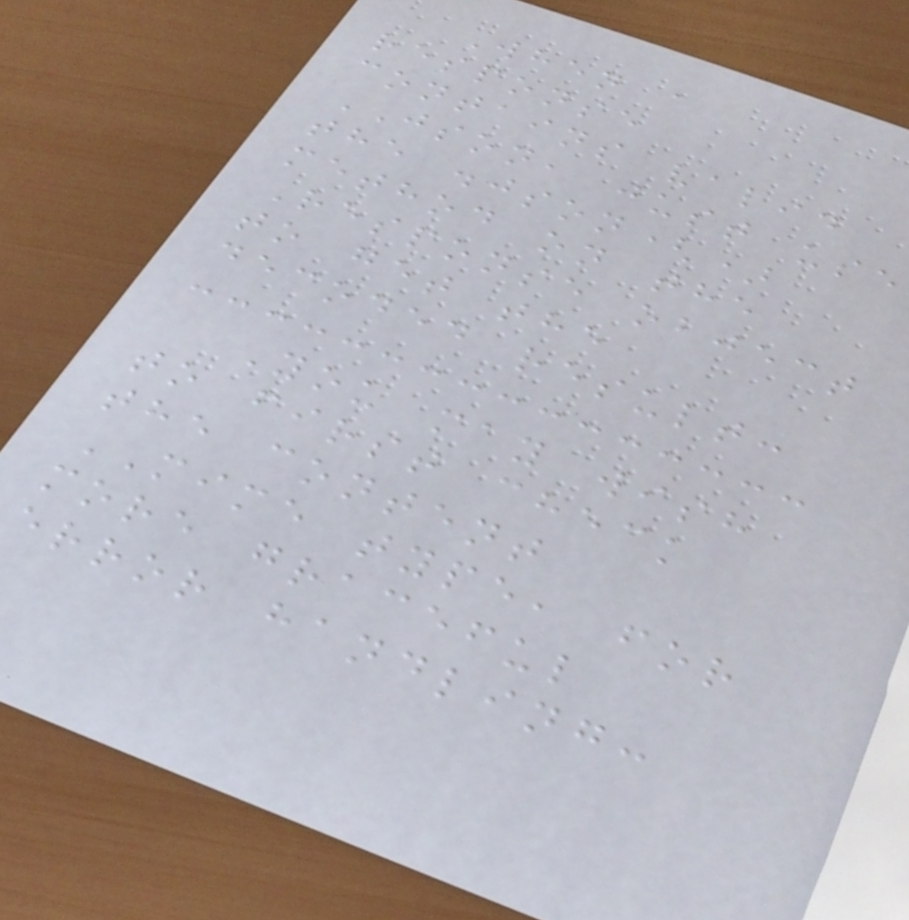When a
response
contains valid
JSON, just use
the .json()
method on the
Response object
to get the
decoded result:
You may wish
to first check
the content
MIME type, for
more graceful
error handling:
